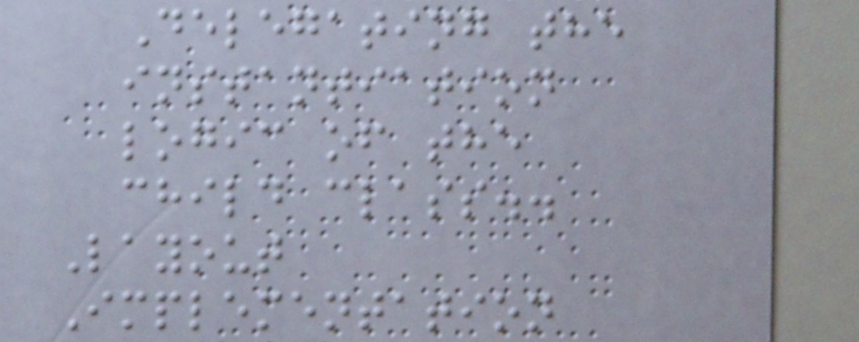Delegating the
instantiation
logic of the
child class..
Layout
Implementation
